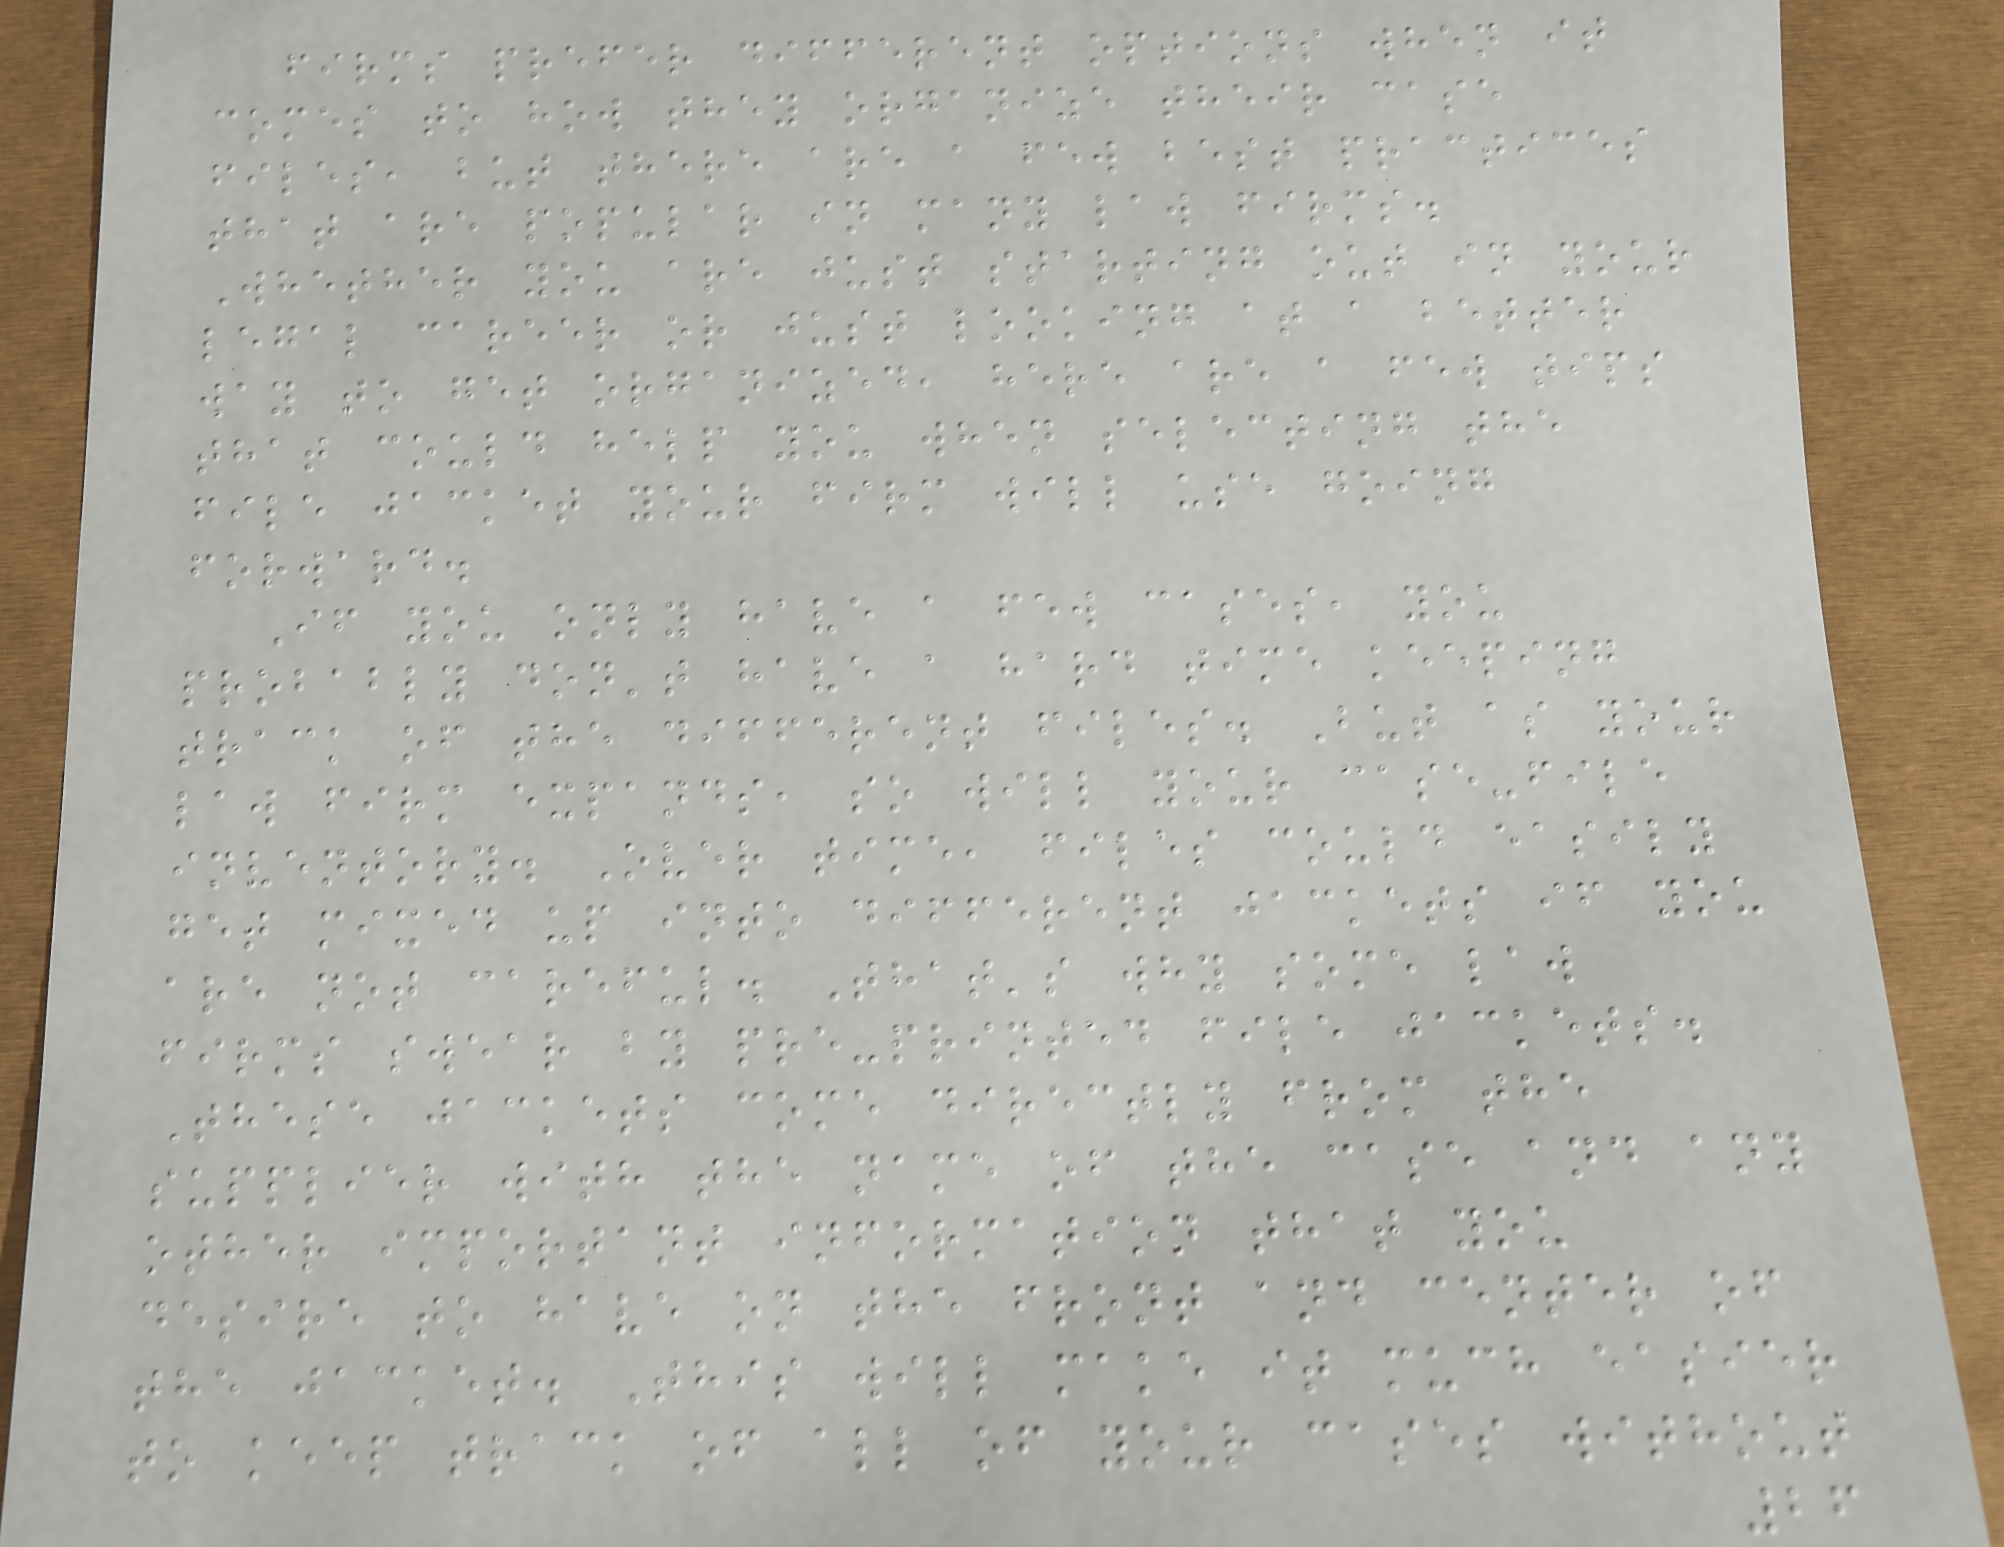firms prefer different options when it
comes to how they organize their case
files, but there are a few best practices
that are popular in many law firms.
Whether you are just starting out in your
legal career or just looking at a better
way to get organized, here are a few tips
that could help you when selecting the
file jacket your firm will use going
forward.
If you only have a few cases, you
probably don't have a hard time keeping
track of the different files. But as your
law firm expands, so will your case-file
inventory. Over time, files could easily
get mixed up into different jackets if you
are not careful. That's why some law
firms swear by pre-printed file jackets.
These jackets come directly from the
supplier with the name of the case and any
other important information that you
desire to have on the front and center of
the jacket. This will make it much easier
to keep track of all of your cases without
26
